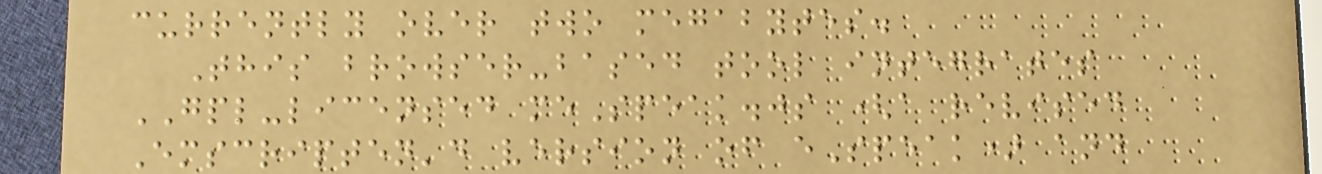currently over two megabytes.
This browser-based tool integrates
GPL-licensed meSpeak.js (a revised
Emscripten'd version of eSpeak) and
